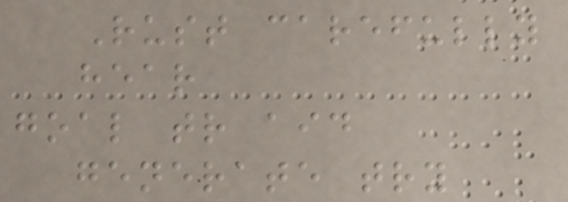Rust carefully
hear
goal tr aid
generate try
